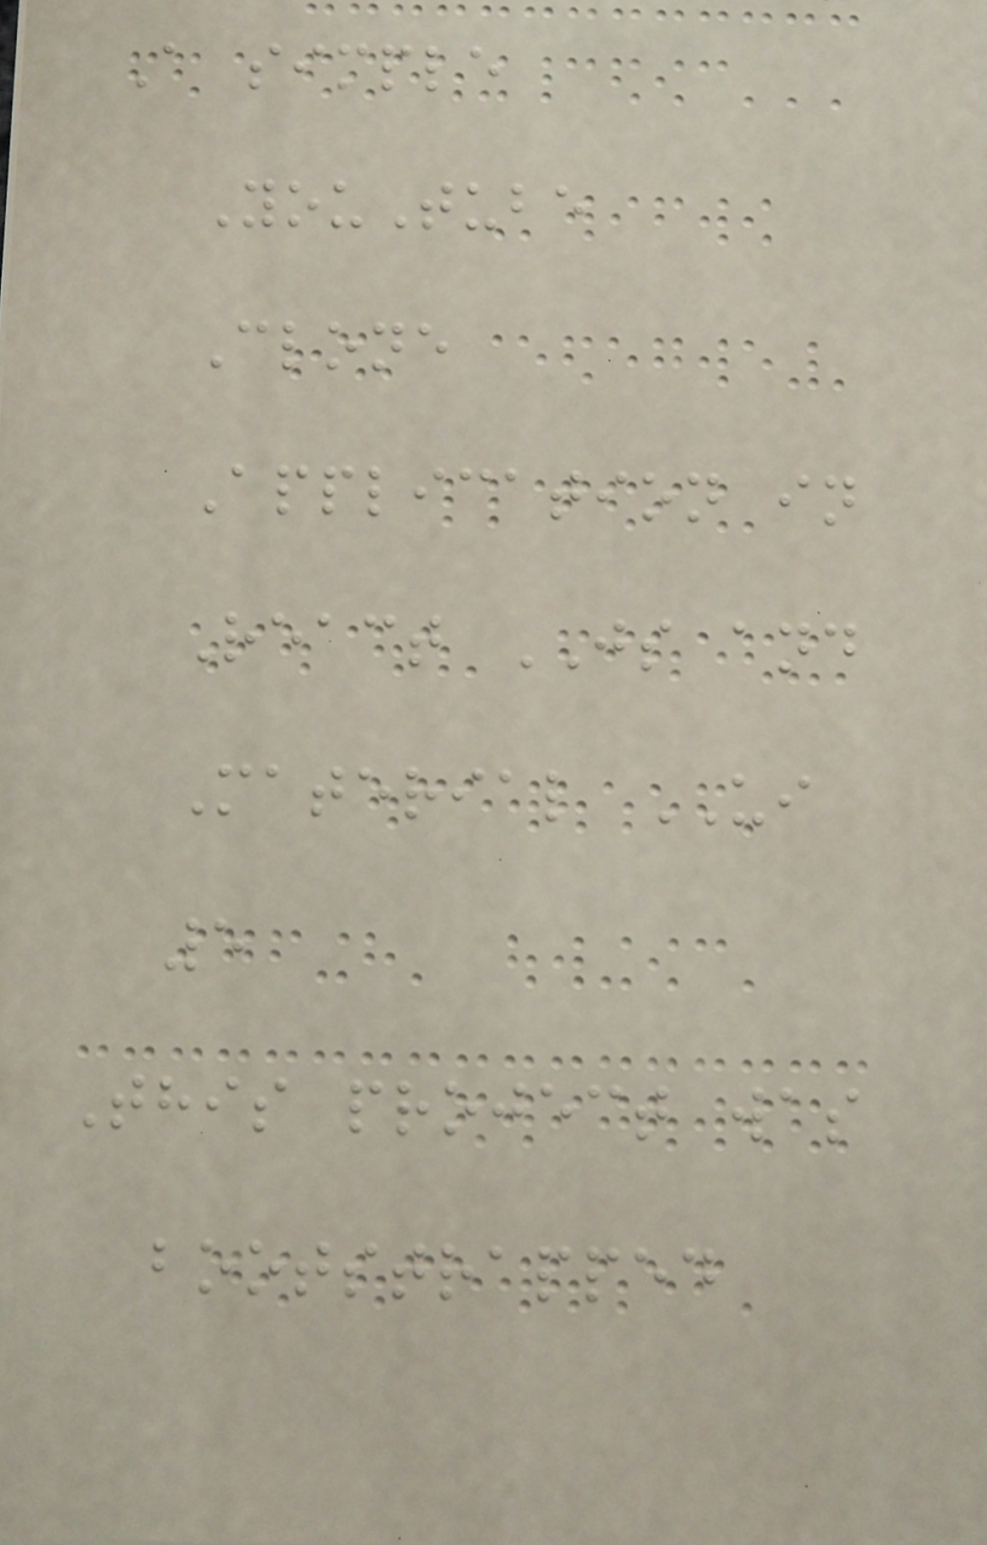A simple
YouTube
Clone
Application in
React JS and
Material UI
5
This project was
bootstrapped
